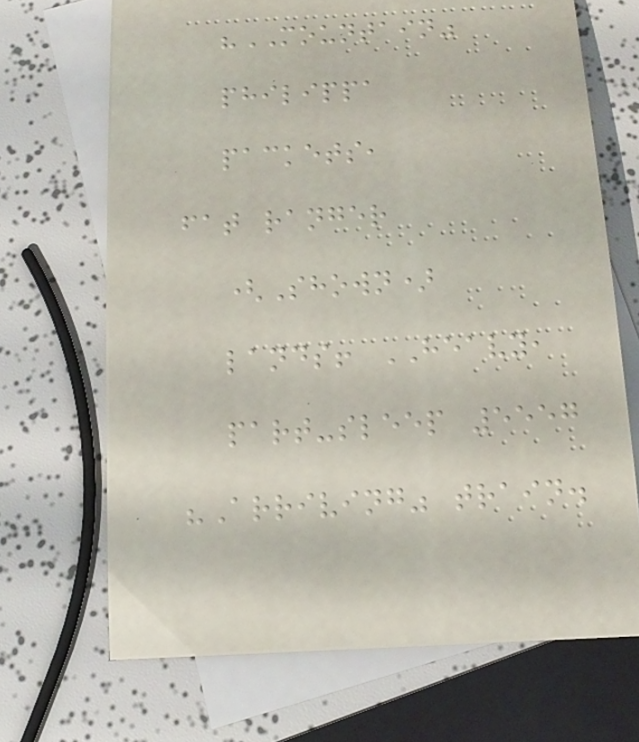"MOUNTAIN"
philippa
packets,
fat ranger
(Shown)
lands! HEAVY,
part-sleep 5557
"Arriving" train.
